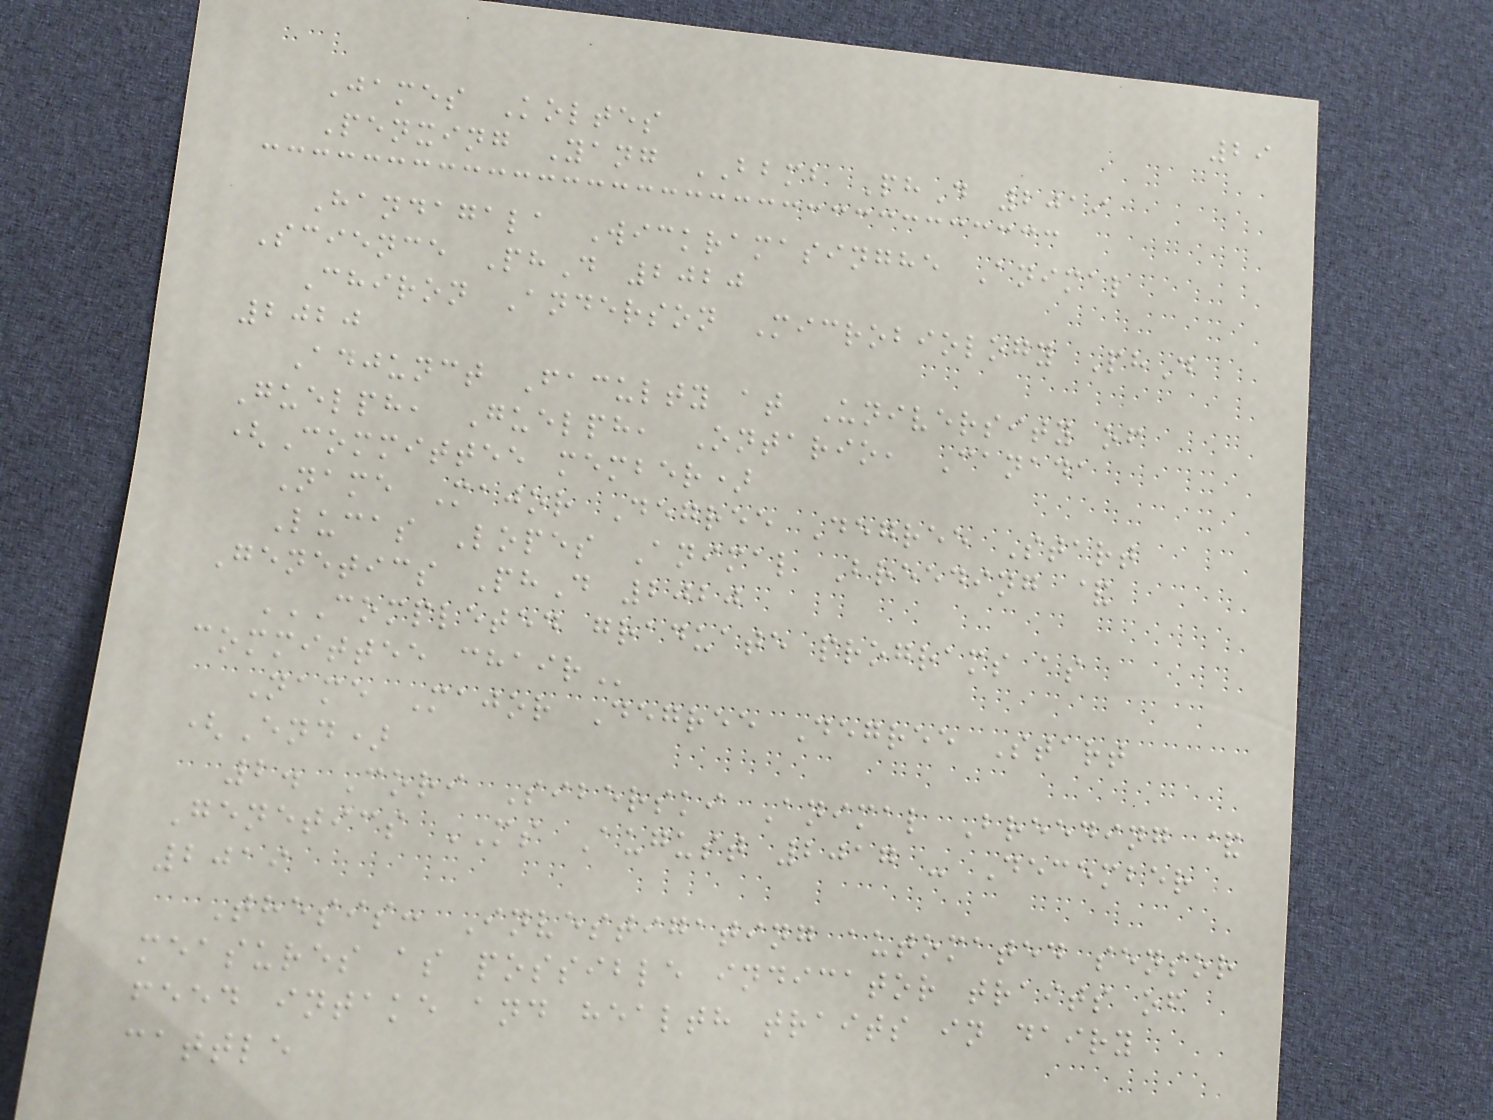29
James Koltes
Penxing Yang BBMB PhD 2019
Handagala Wickramasinghe Animal
Science PhD 2020
Chiron Anderson Microbiology PhD
2020
Adjunct Faculty at University of
Guelph, Guelph, Ontario, Canada
(Committee member)
Name Major Degree Degree Start
Lucas Lopes Animal Breeding &
Genetics PhD 2020
COMPLETED GRADUATE PROGRAMS AS
COMMITTEE CHAIR
Name Major Degree Degree Start
(End)
2. Cori Siberski Animal Breeding &
Genetics MS August 2017 - December
2019
Thesis: Investigating automated sensor
measures as possible indicator traits of
feed intake and health traits in dairy
cattle
